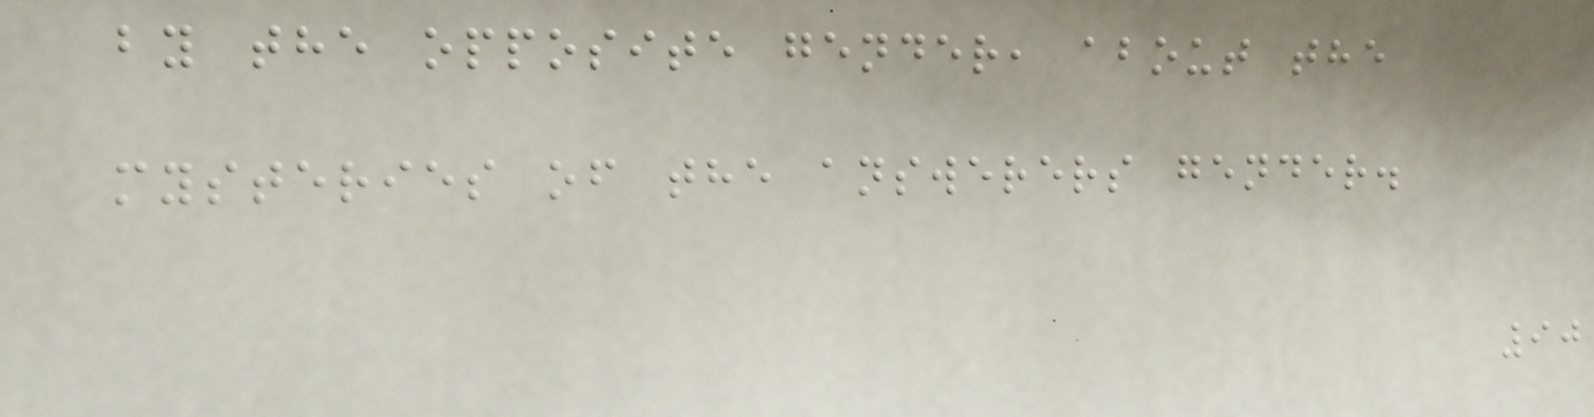by the opposite gender, about the
mysteries of the answerers gender.
90
